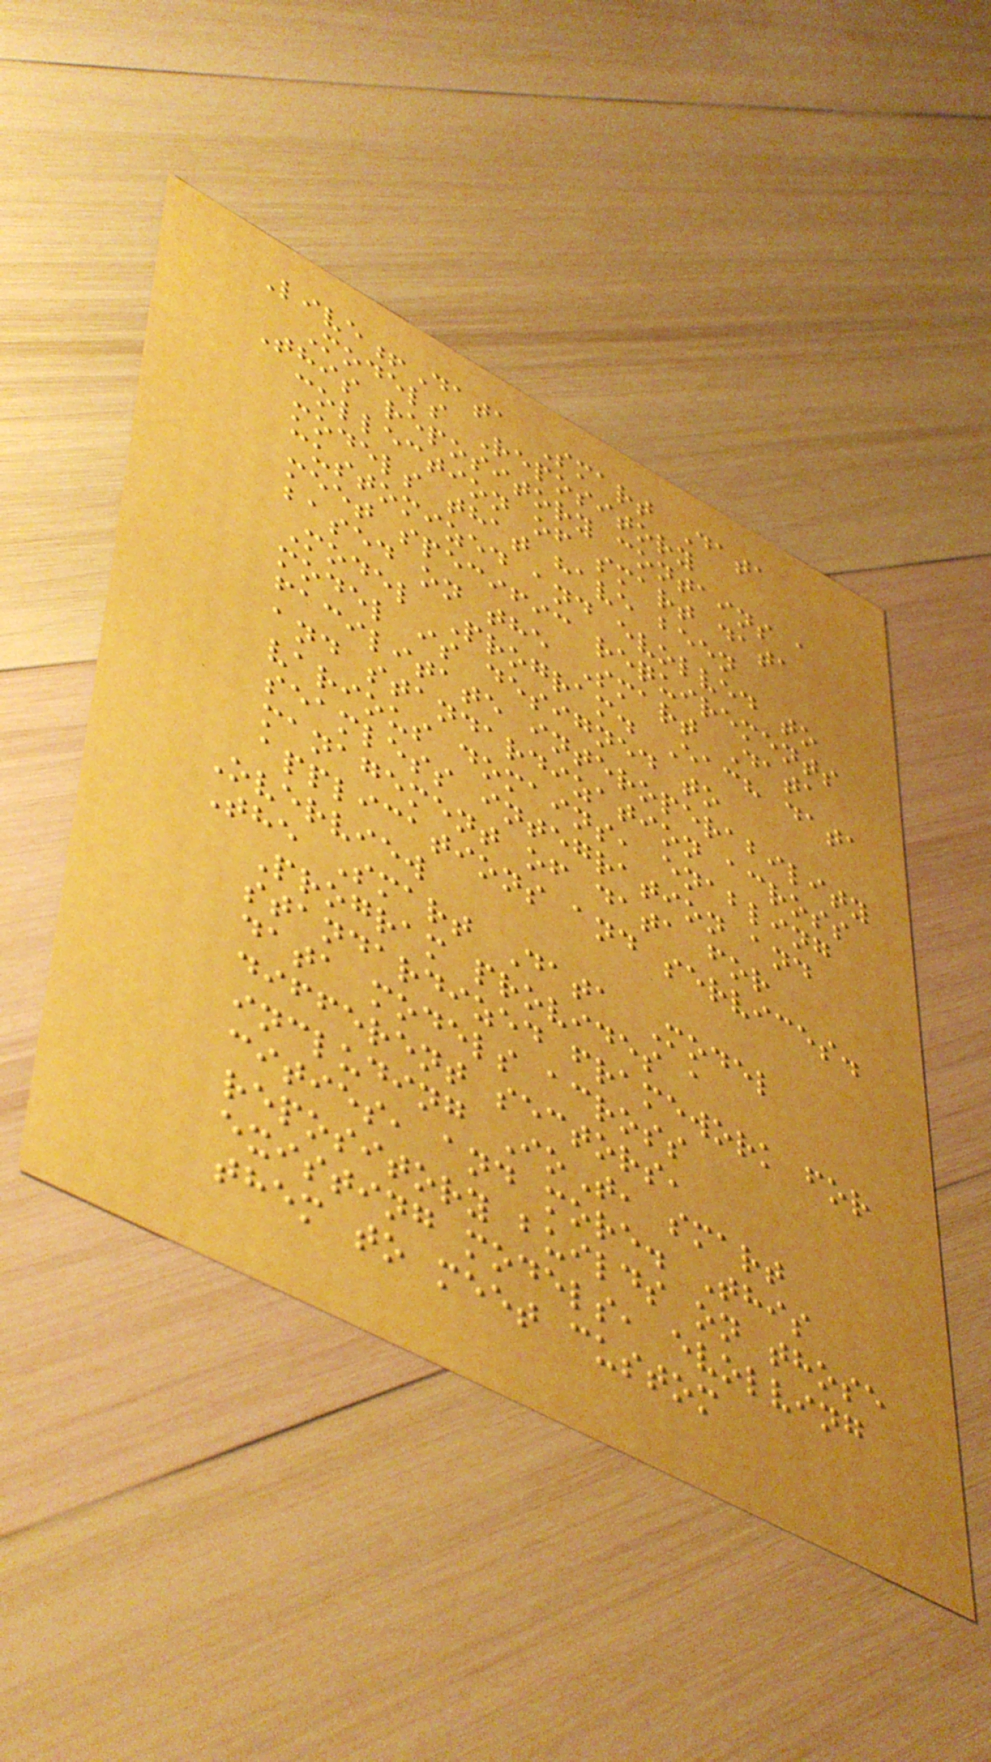Live!Data Smart Data
Models Repository
This repository contains a
collection of smart data
models that have been
customized and evolved to
meet specific requirements
based on the Smart Data
Model Program. Each data
model is designed to
facilitate interoperability
and standardization across
various domains, enabling
seamless integration and
management of data for
applications and services.
Overview
The Smart Data Model
Program provides a
standardized framework for
data models across
different sectors,
including IoT, smart
cities, and more. This
repository builds on those
existing models, evolving
them to meet custom
